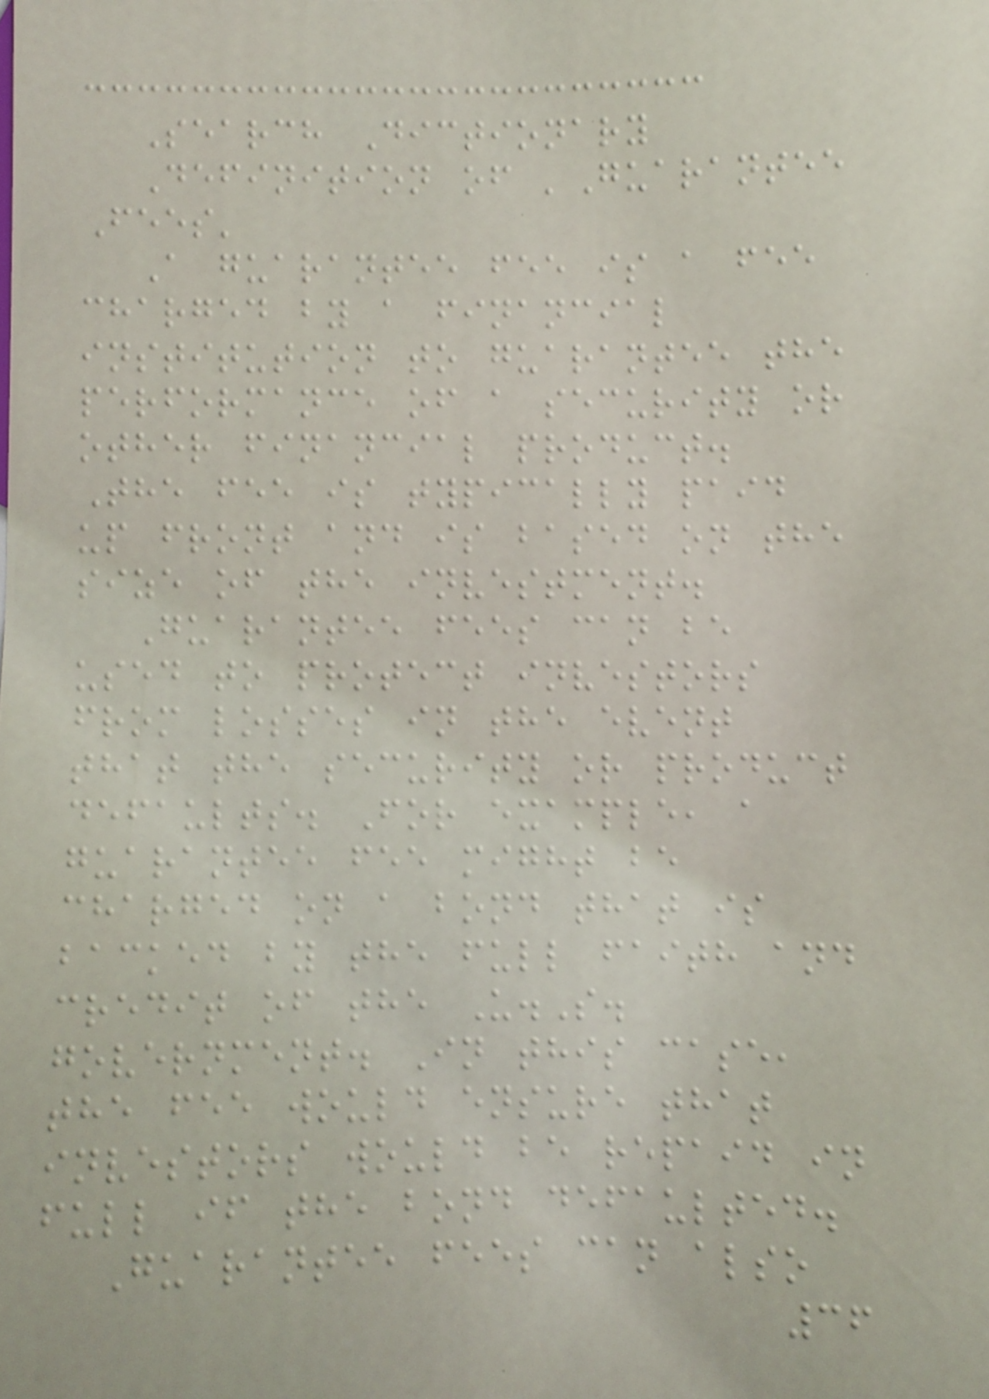Search Dictionary
Definition of 'Guarantee
Fees'
A guarantee fee is a fee
charged by a financial
institution to guarantee the
performance of a security or
other financial product.
The fee is typically paid
up front and is based on the
size of the investment.
Guarantee fees can be
used to protect investors
from losses in the event
that the security or product
defaults. For example, a
guarantee fee might be
charged on a bond that is
backed by the full faith and
credit of the U.S.
government. In this case,
the fee would ensure that
investors would be repaid in
full if the bond defaulted.
Guarantee fees can also
36
